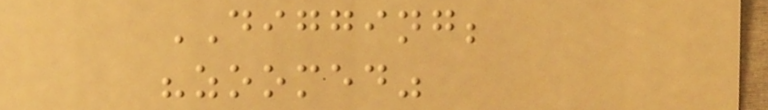DIGGING;
"zoomed"
